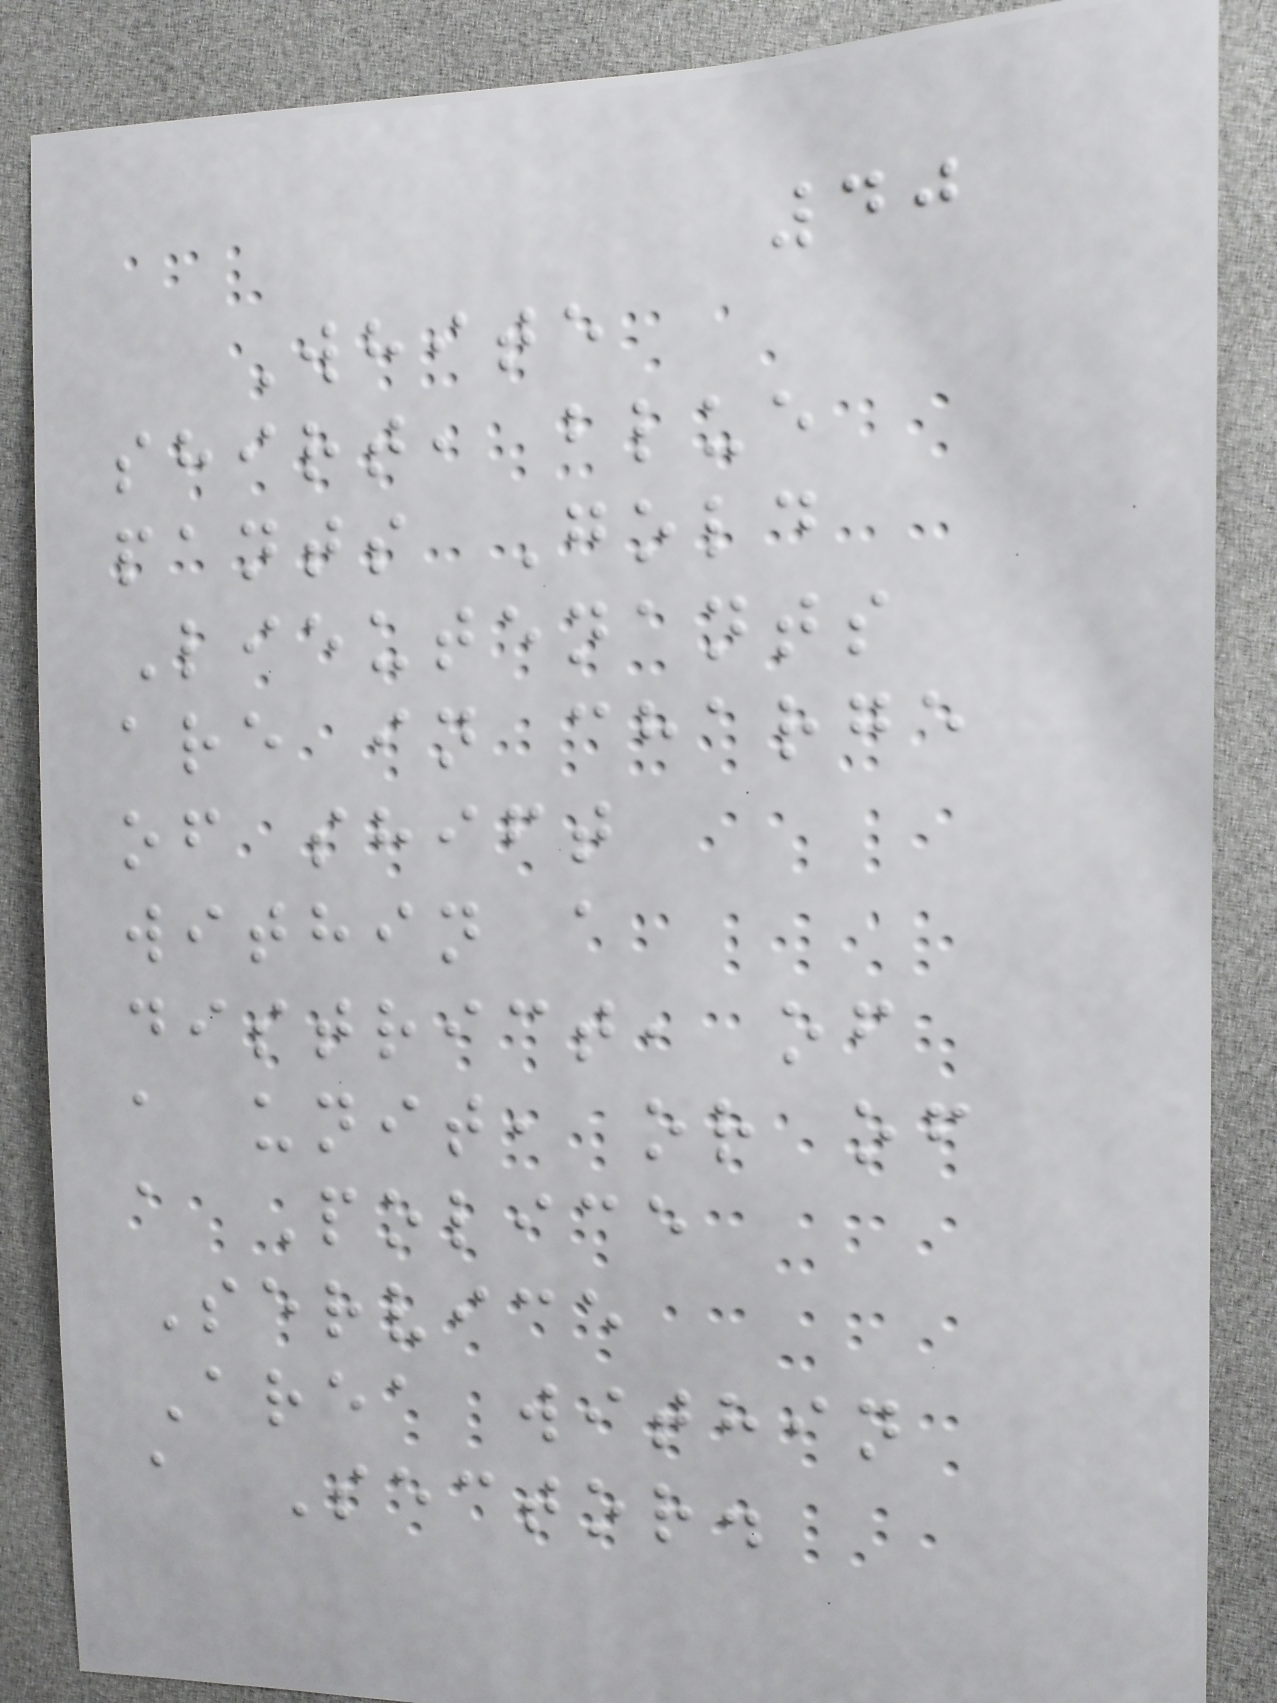40
White
shirt, blue
pants Gold
Lieutenants
are in charge
of shift
within a
district, of
a unit, or of
a Police
Service
Area within
a Sector.
